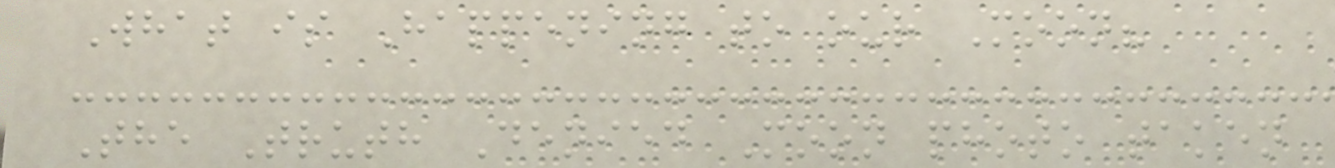What is Happening to our Moon?
The Truth Denied Moon photo taken
